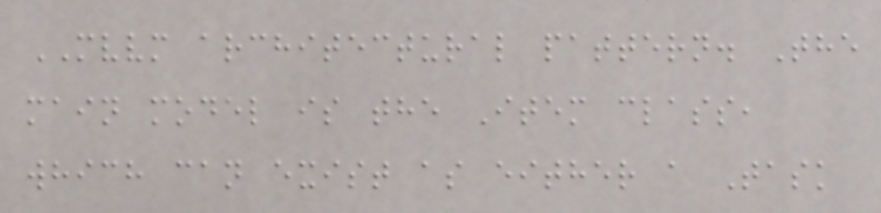MVVM architectural pattern. The
main model is the Item class,
which can exist as either a Task
